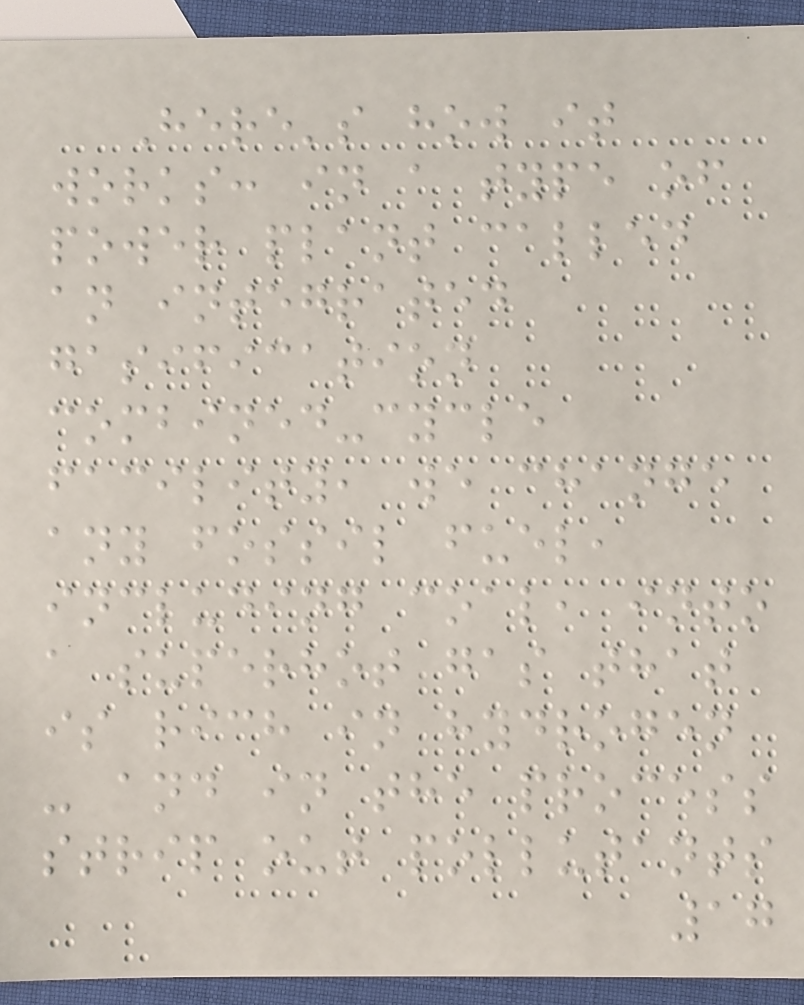Here's how it
works: in a type of
power plant called
an integrated
gasification
combined-cycle
facility, we change
any fossil fuel,
including coal, into
a superhot gas that
is rich in hydrogen
- and in the process
strip out pollutants
17
